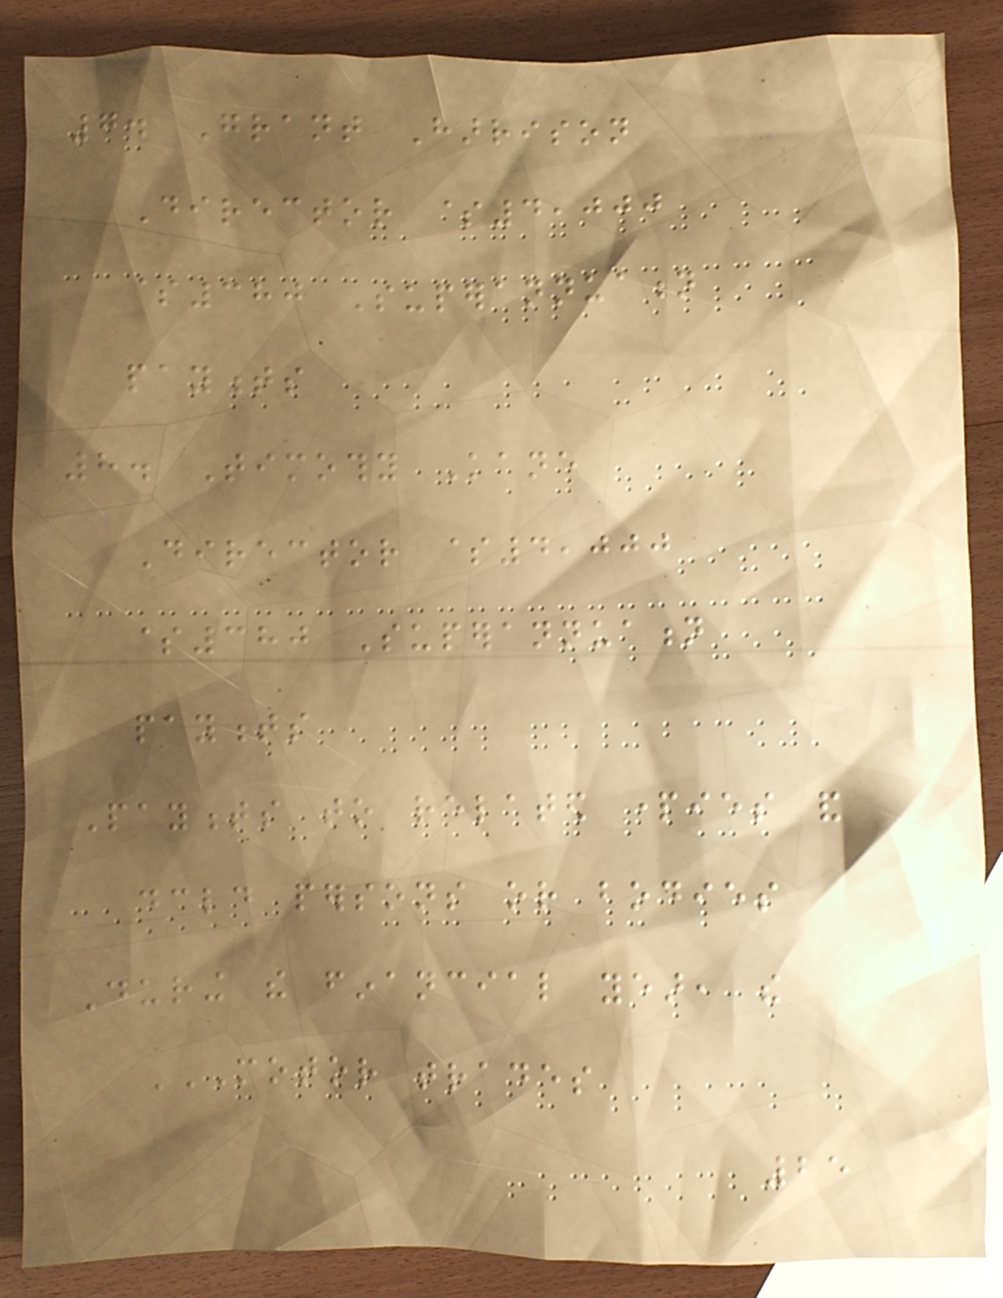7. Grant Harrison
Director $4,000
$380 Superannuation
payments
8. Timothy Kane
Director $4,000
$380 Superannuation
payments
Payments to related parties and
declared persons or bodies
During the financial year, the
MOTOR TRADES
25
